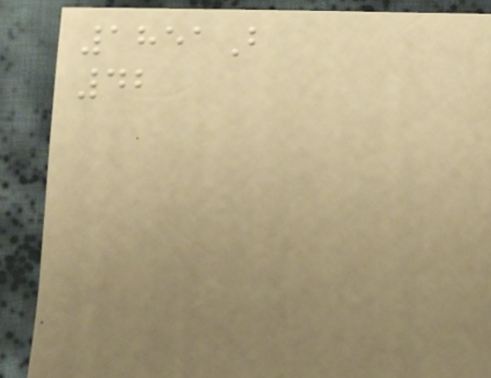1851B
42
